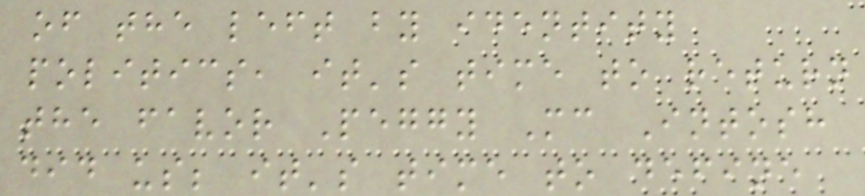of the left by identity
politics, it's time to return
the favor Peggy Mc Intosh
did us; it's time to define
